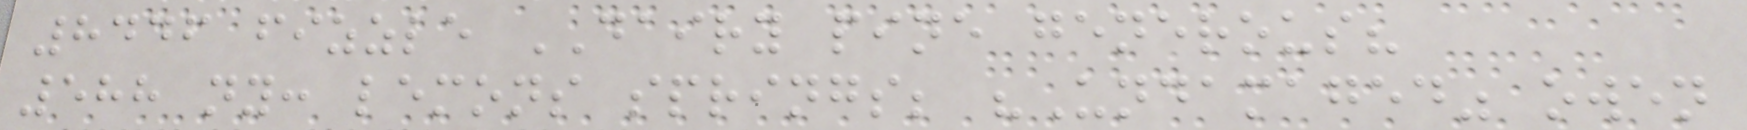8446 fizzle DAIRY pine generous?
588 ny: lemons springs; "Undamaged" owen
